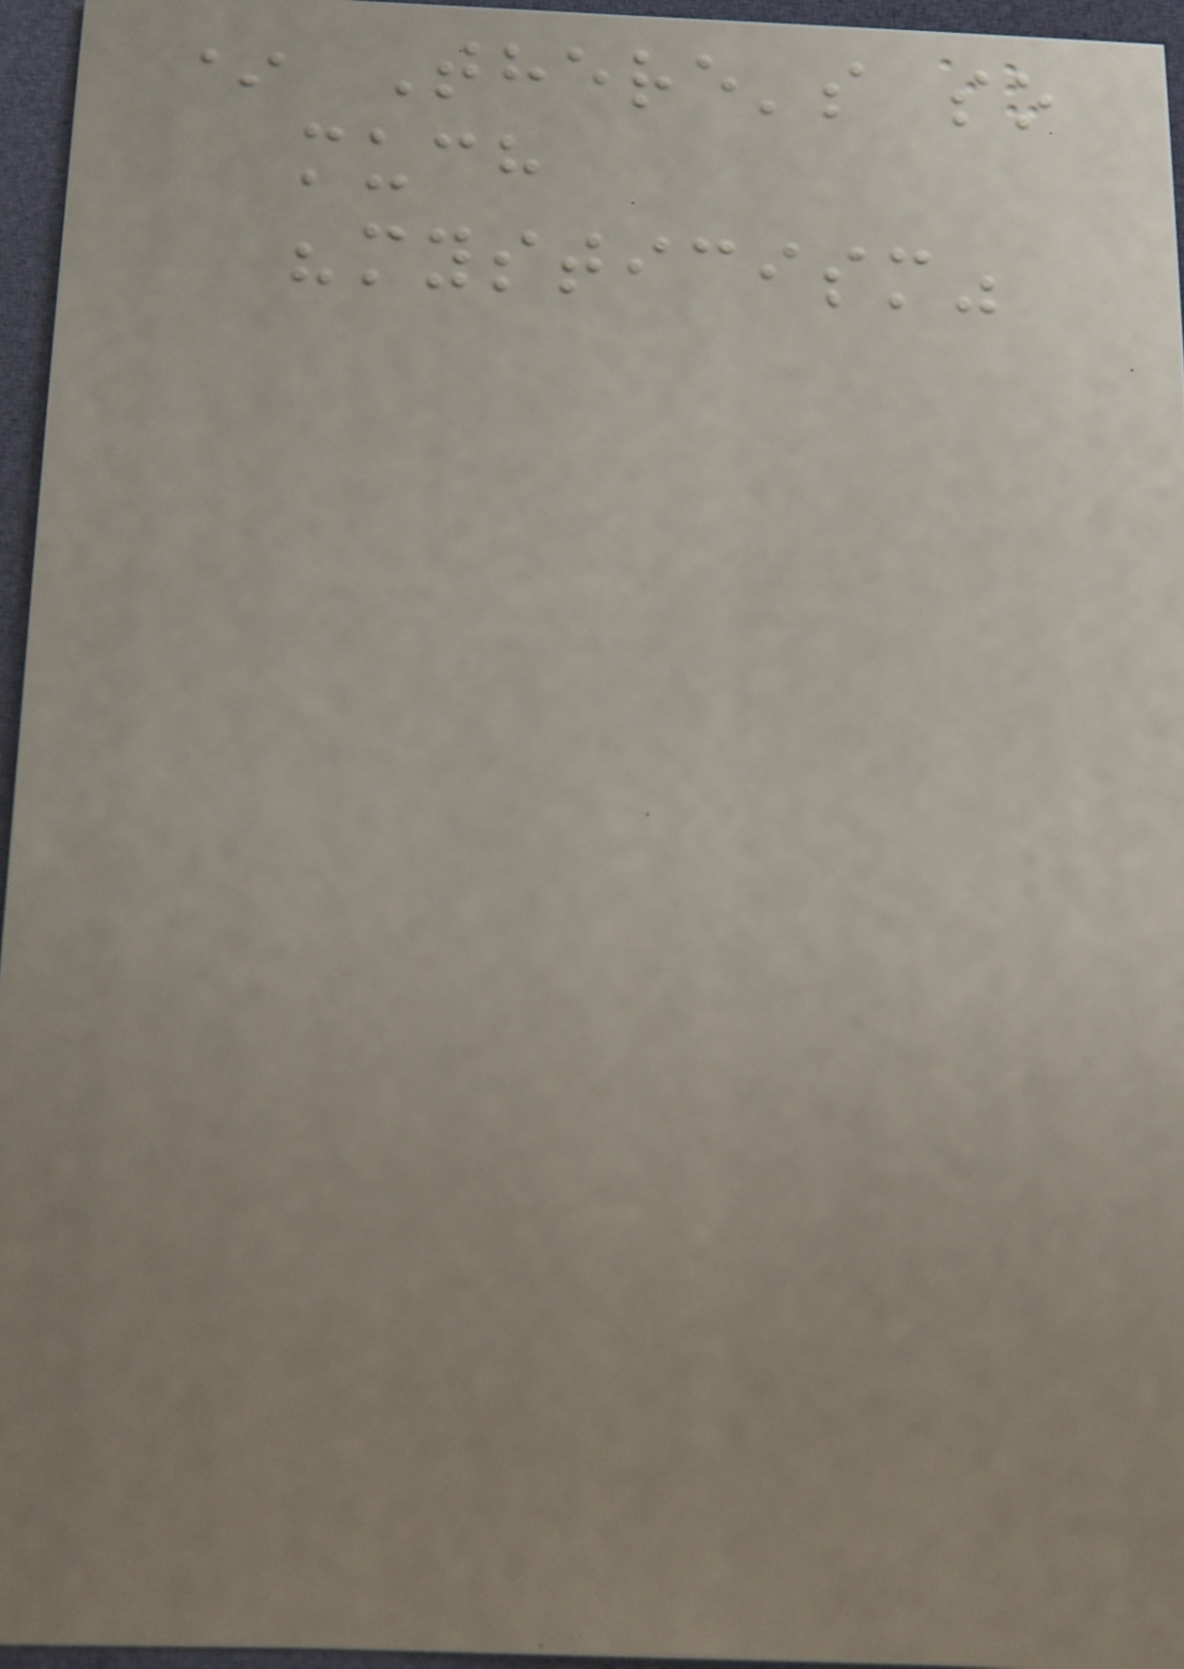* There's so
much
"mysticism"
